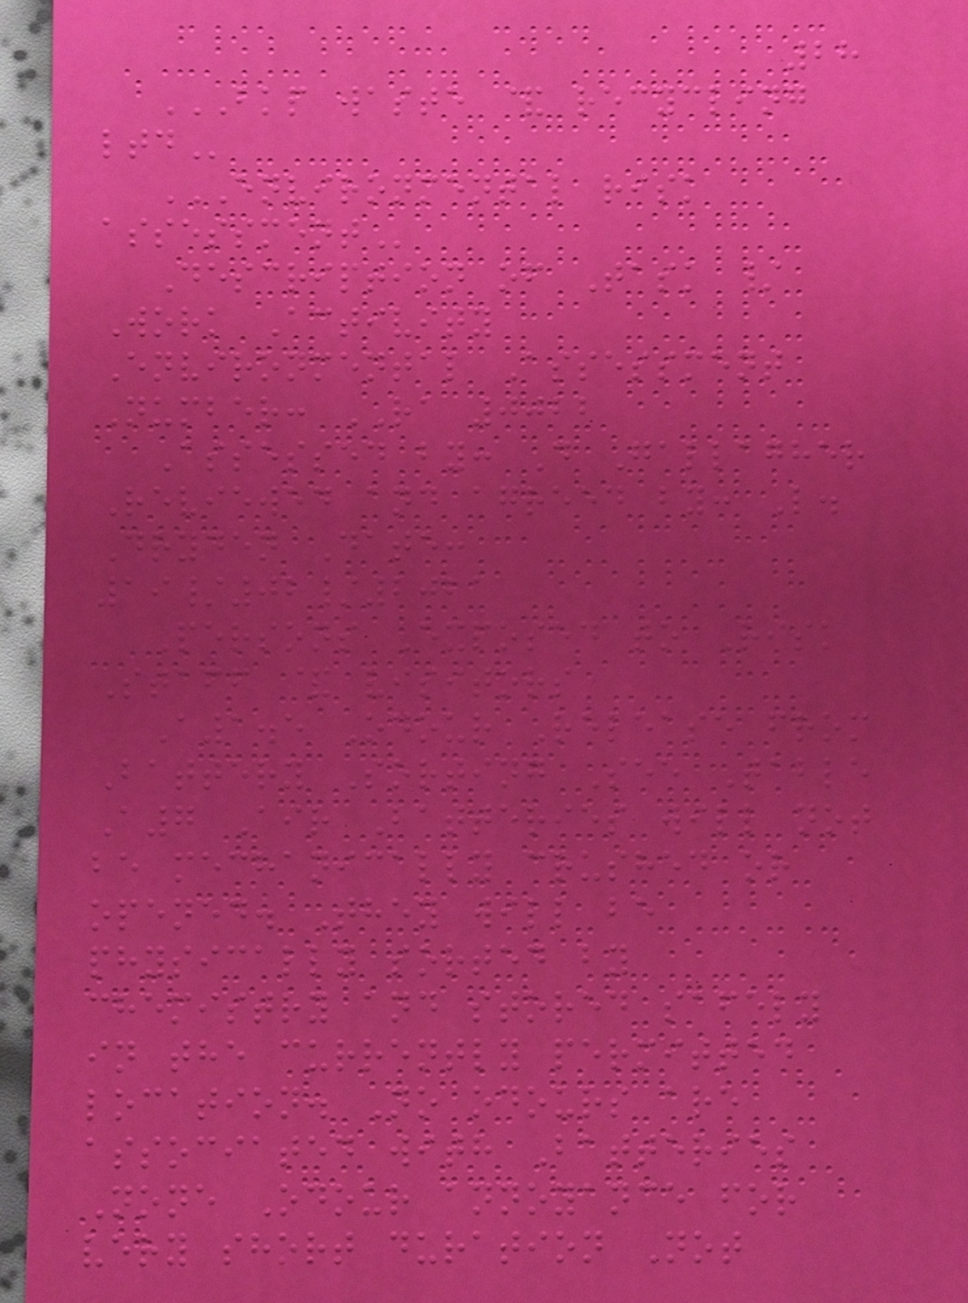28
BKP WASTE & RECYCLING
LTD
ENVIRONMENTAL RISK
ASSESSMENT
Description of Task /
Work Activity
Environmental Assessment
Number: RA 0022
Assessed by: D Gallagher
Reviewed and agreed by: L.
Dryden Date:
19/02/2021
Persons Exposed to Risk
Staff & visitors
A1.5 Odour Release from
Battery Sorting See Table
A7 Air Batteries will not
be mechanically crushed or
opened. They will be
physically sorted by
chemistry and stored safely
in the currently permitted
location. No odours are
associated with Batteries
None Odour annoyance for
very short duration Not
